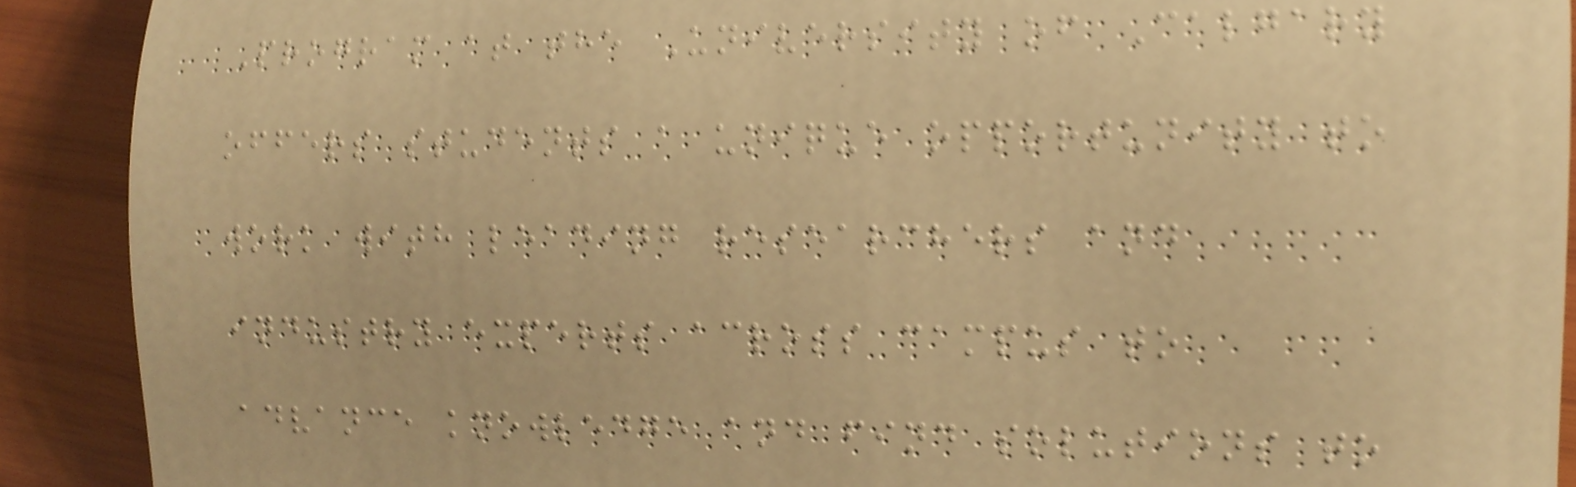Program at the University of Calgary
offers students a unique opportunity to
work with leading researchers and
industry experts across campus to
advance knowledge and find solutions to
